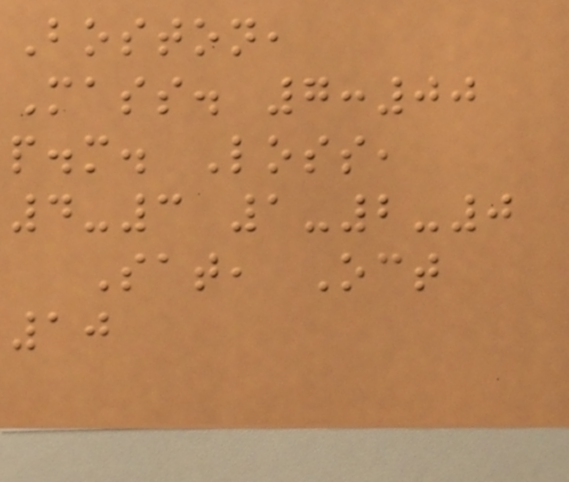Boston,
Mass. 7:00
p.m. Loss,
4-3 1-2-0
Sat, Oct
10
